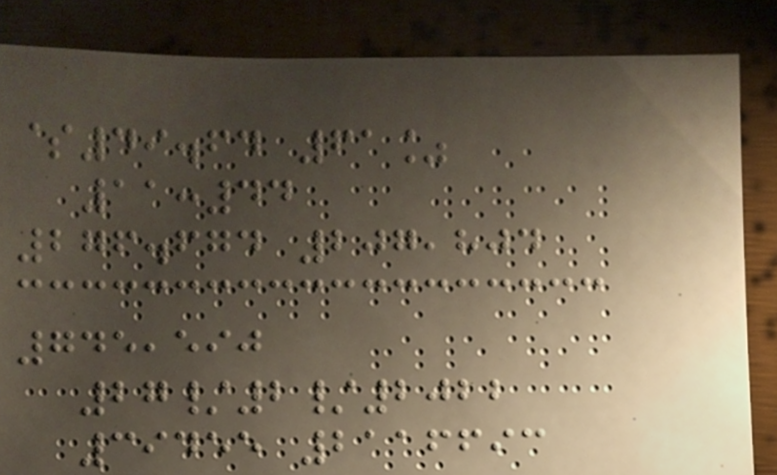$49.64 61%
11:44
276.674 207,804
745,590
27/2/2022
39455 2116693
